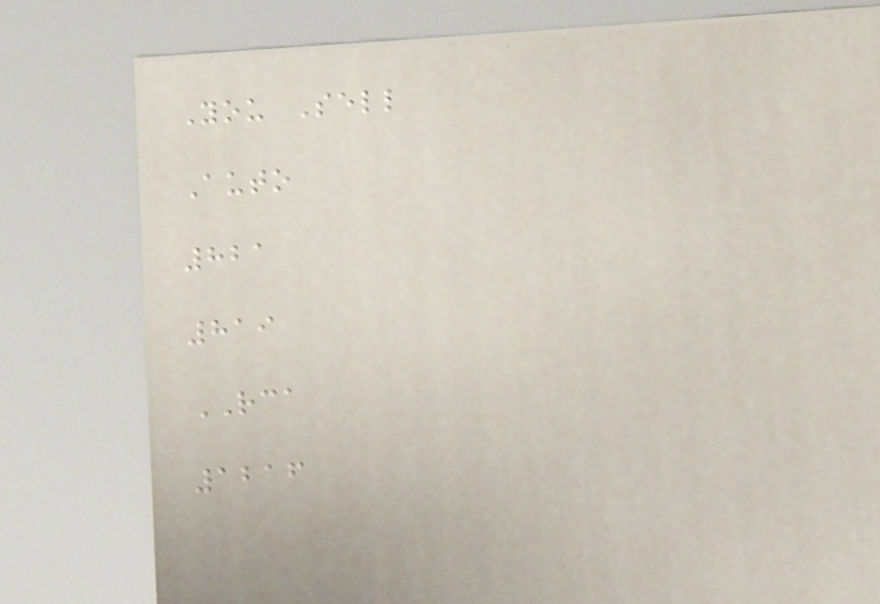You Sell
Auto
821
819
RCA
1216
